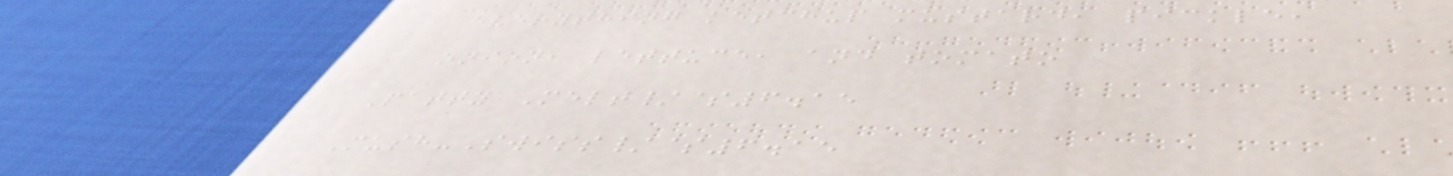everything ketchup mustard, pickle,
onion, lettuce, and tomato
Patty Melt/$6.15
Mush-Swiss/$6.15
